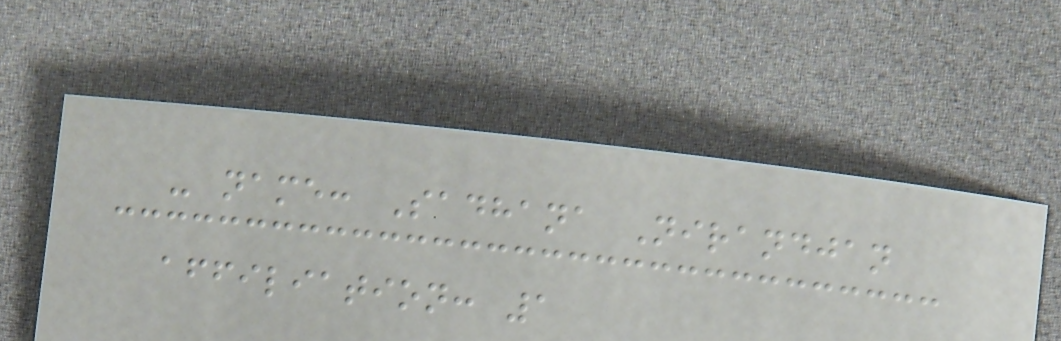- name: Sadhana Nirandjan
affiliation: 1
